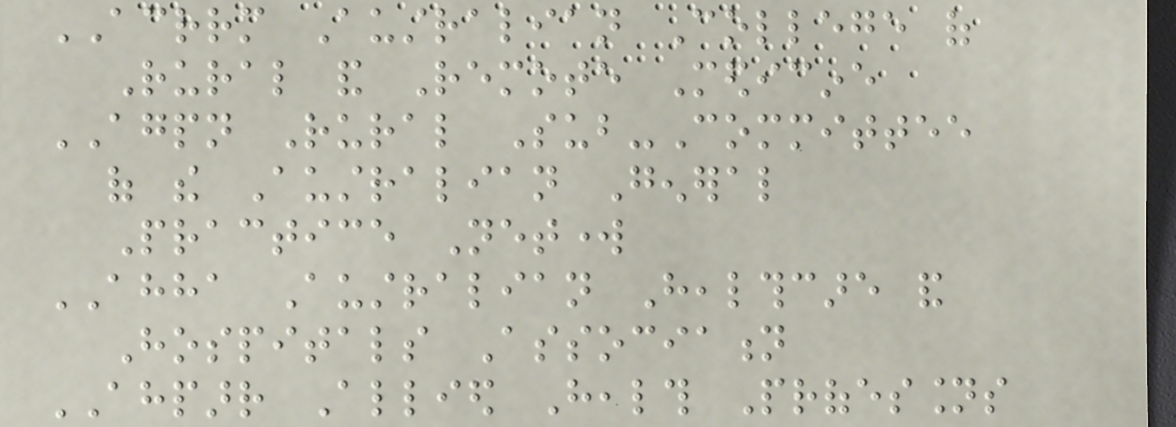ACRRM Australian College of
Rural and Remote Medicine
AGPN Rural Sub-Committee
of the Australian General
Practice Network
AHHA Australian Healthcare and
Hospitals Association
AHPARR Allied Health Professions
